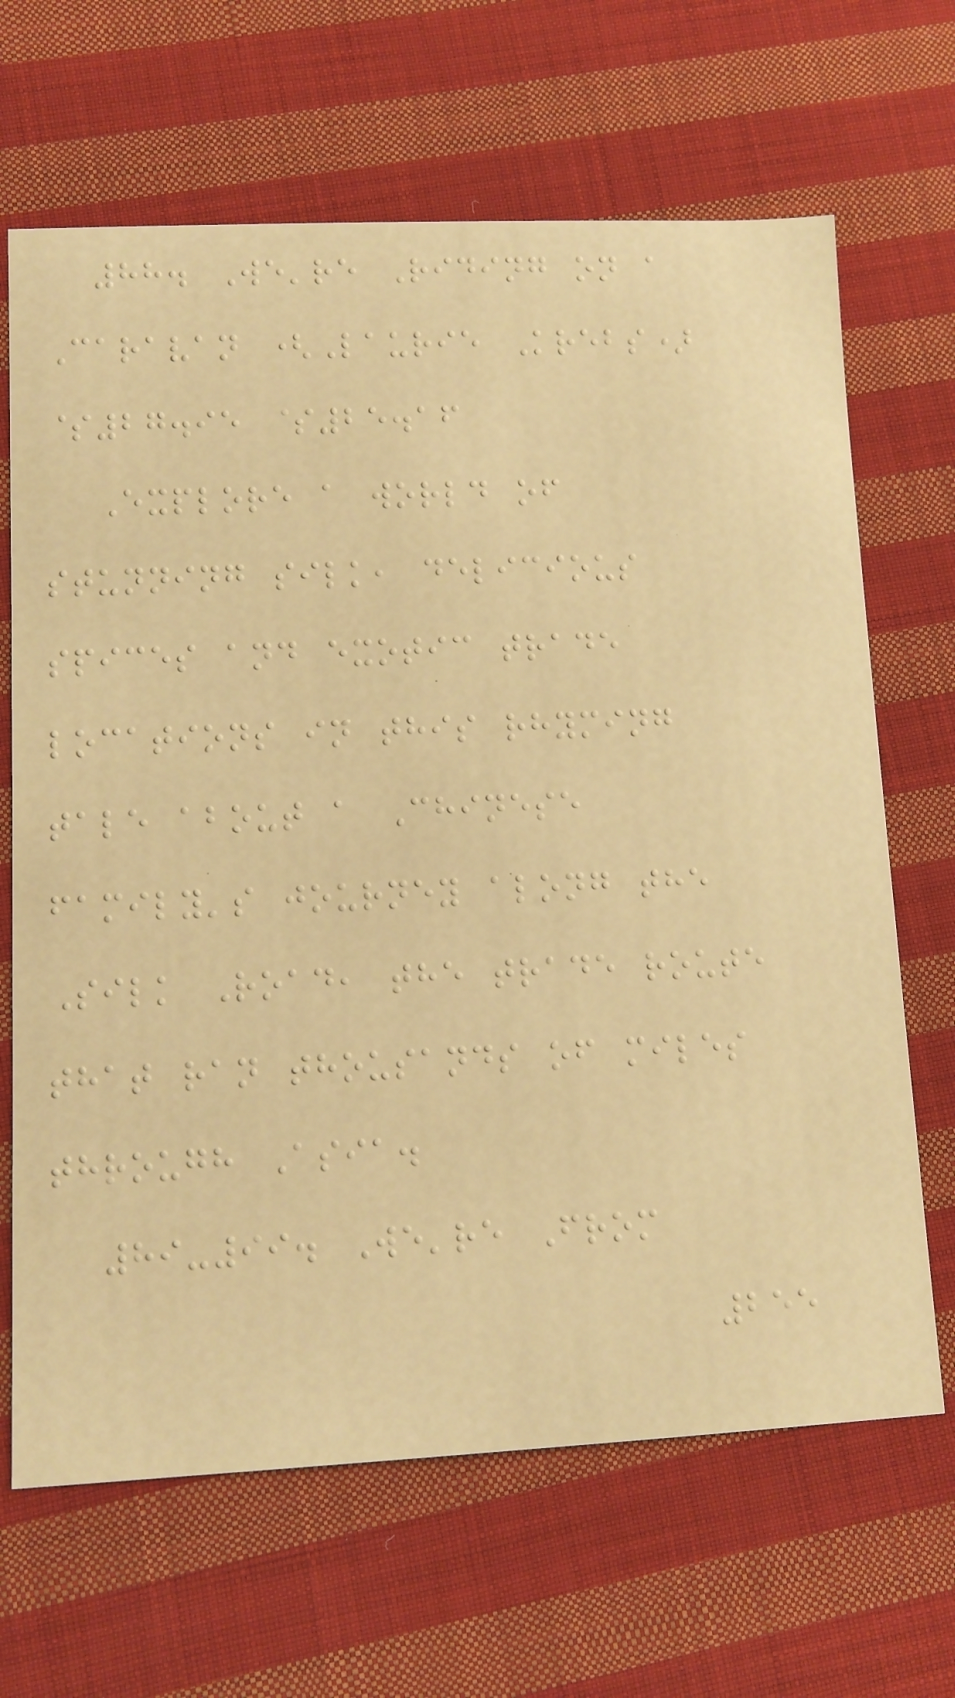88. We're Riding on a
Caravan (Laurie Krebs)
$27.95 $25.16
Explore a world of
stunning silk, delicious
spices and exotic trade
locations in this rhyming
tale about a Chinese
family's journey along the
Silk Road, the trade route
that ran thousands of miles
through Asia.
89-99. We're From
255
